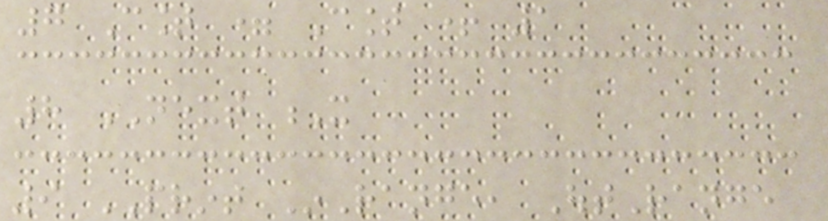7 Count = Count + 1
8 NEXT X
9 PRINT InRange, OutRange
